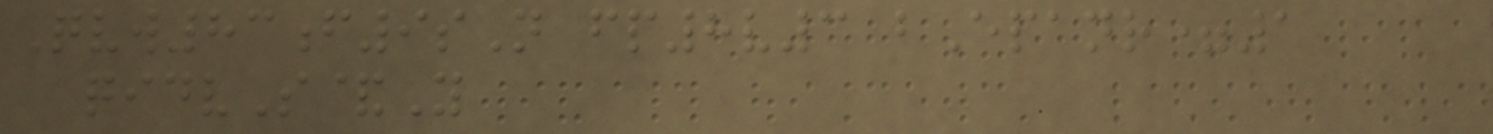Qvw83f9sN fp8v3 bEpanr=1
qidvS&Y
